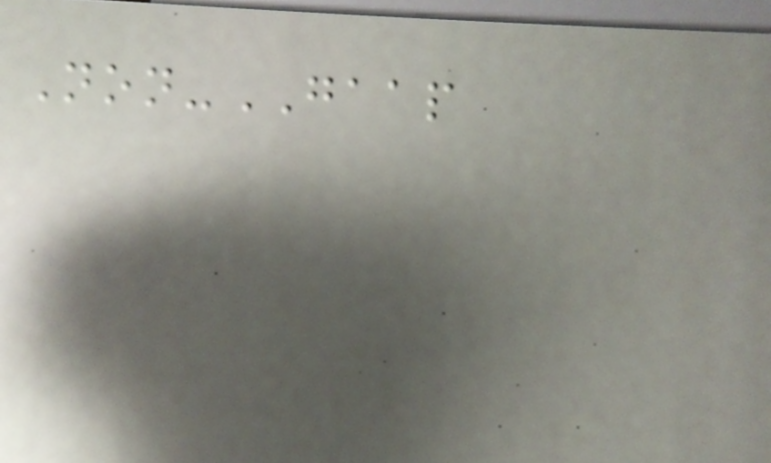Non-GAAP
